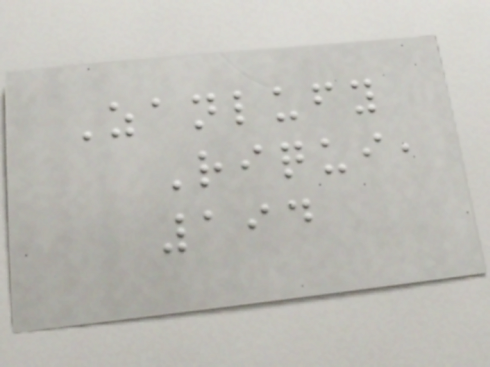Zanlufy
Riqui,
194
